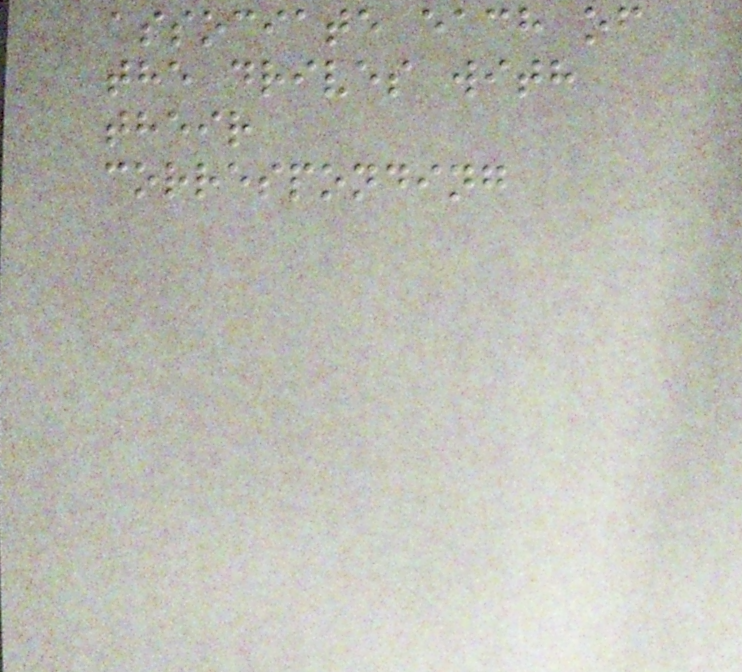associate each of
the drives with
their
corresponding
